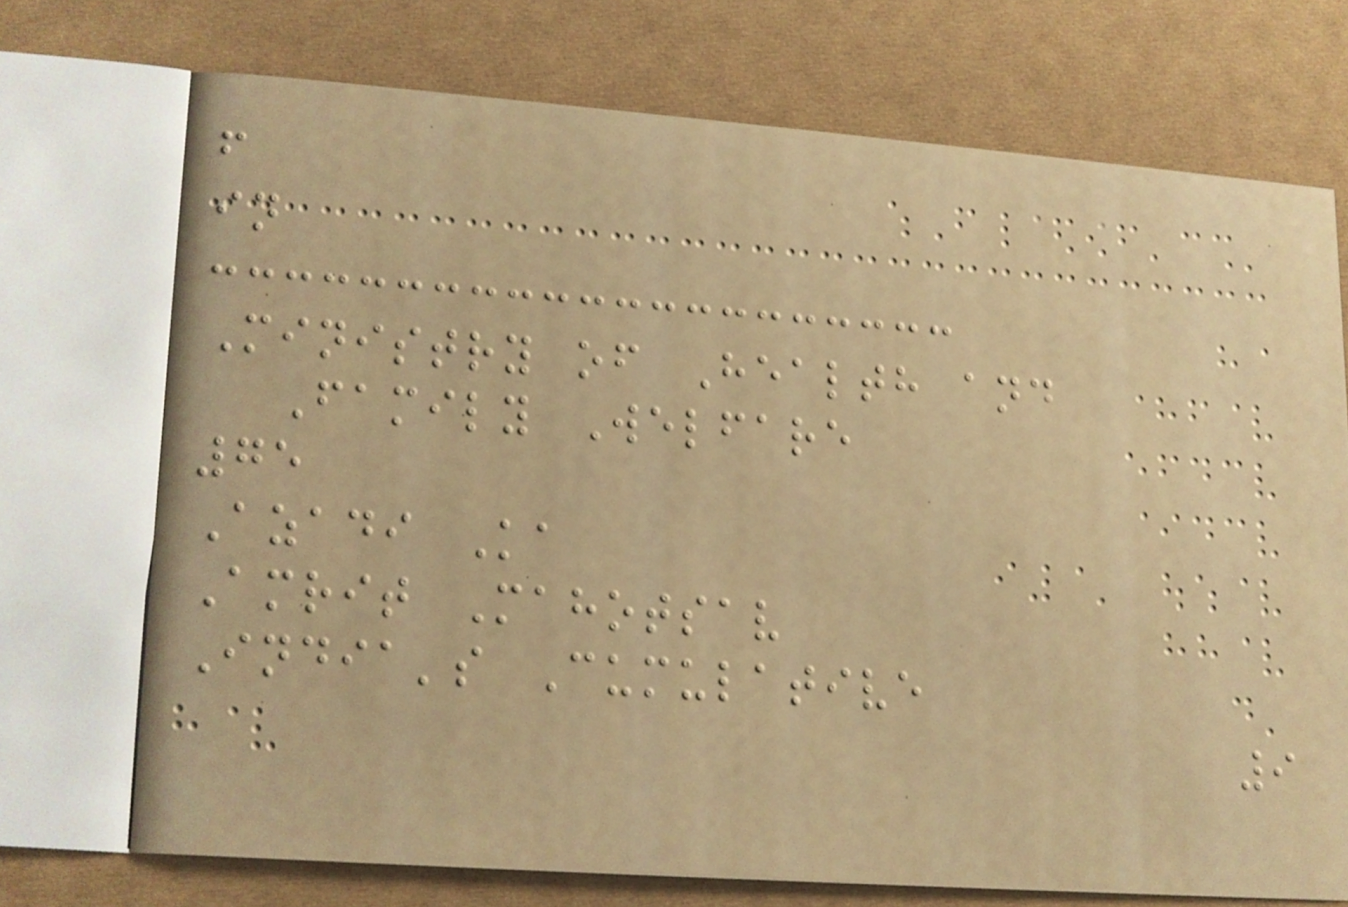f
in
Ministry of Health and
Family Welfare
75
Azadi Ka
Amrit Mahotsav
India's Cumulative
9
